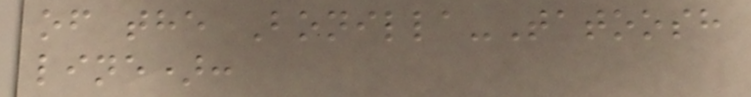of the Bonilla-Tatoosh
line):
